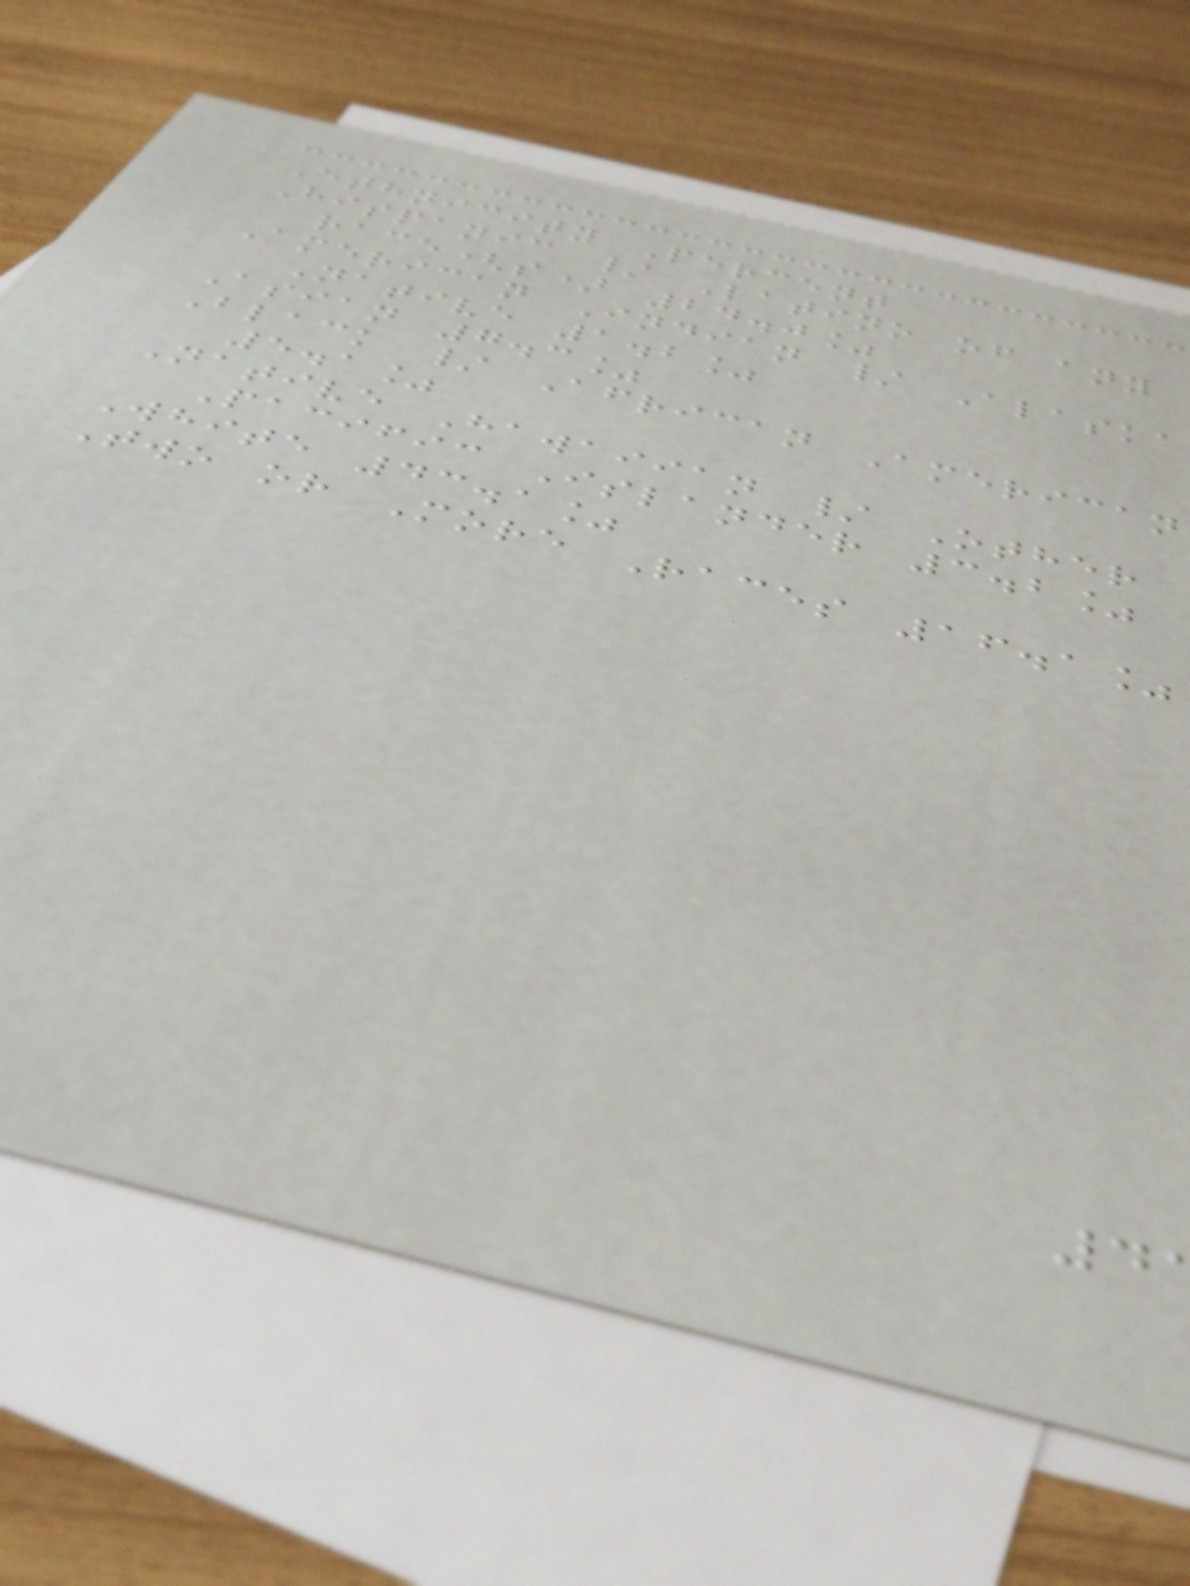Ethnicity Percent
Hispanic / Latino of any
race(s) 24.0%
American Indian / Alaska
Native 1.2%
Asian 7.3%
Black / African American
5.1%
Native Hawaiian / Other
Pacific Islander 3.2%
White 43.1%
Two or More Races 16.1%
